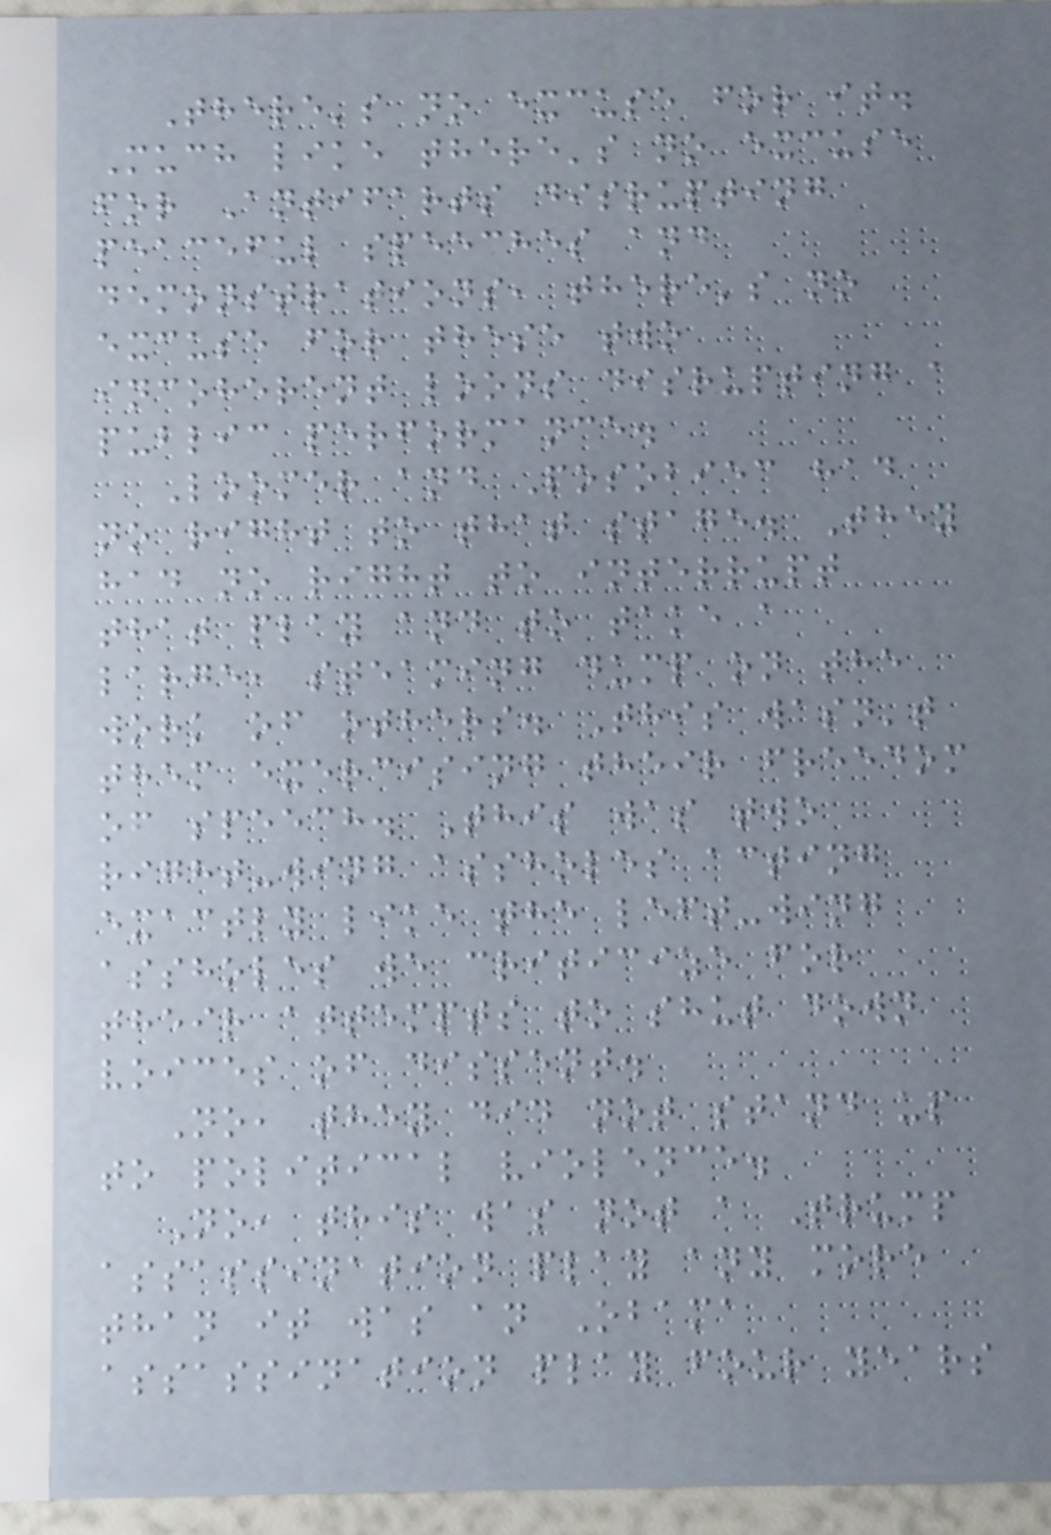There's no excuse for it.
Much like there's no excuse
for Antifarts disrupting
peaceful speeches and
demonstrations, there's no
excuse for these two
incoherent loons disrupting a
public performance.
Loomer and Posobiec had
no right to that stage. They
had no right to interrupt
that play and to take a
large, steaming dump on the
work of others. This wasn't
them exercising their freedom
of speech. This was two
right-wing assholes acting
exactly like the left-wing
assholes we criticize for
their attempts to shut down
voices of dissent.
No, they did not stand up
to political violence.
No, this was not a Trump
assassination play any more
than it was an Obama
assassination play four years
